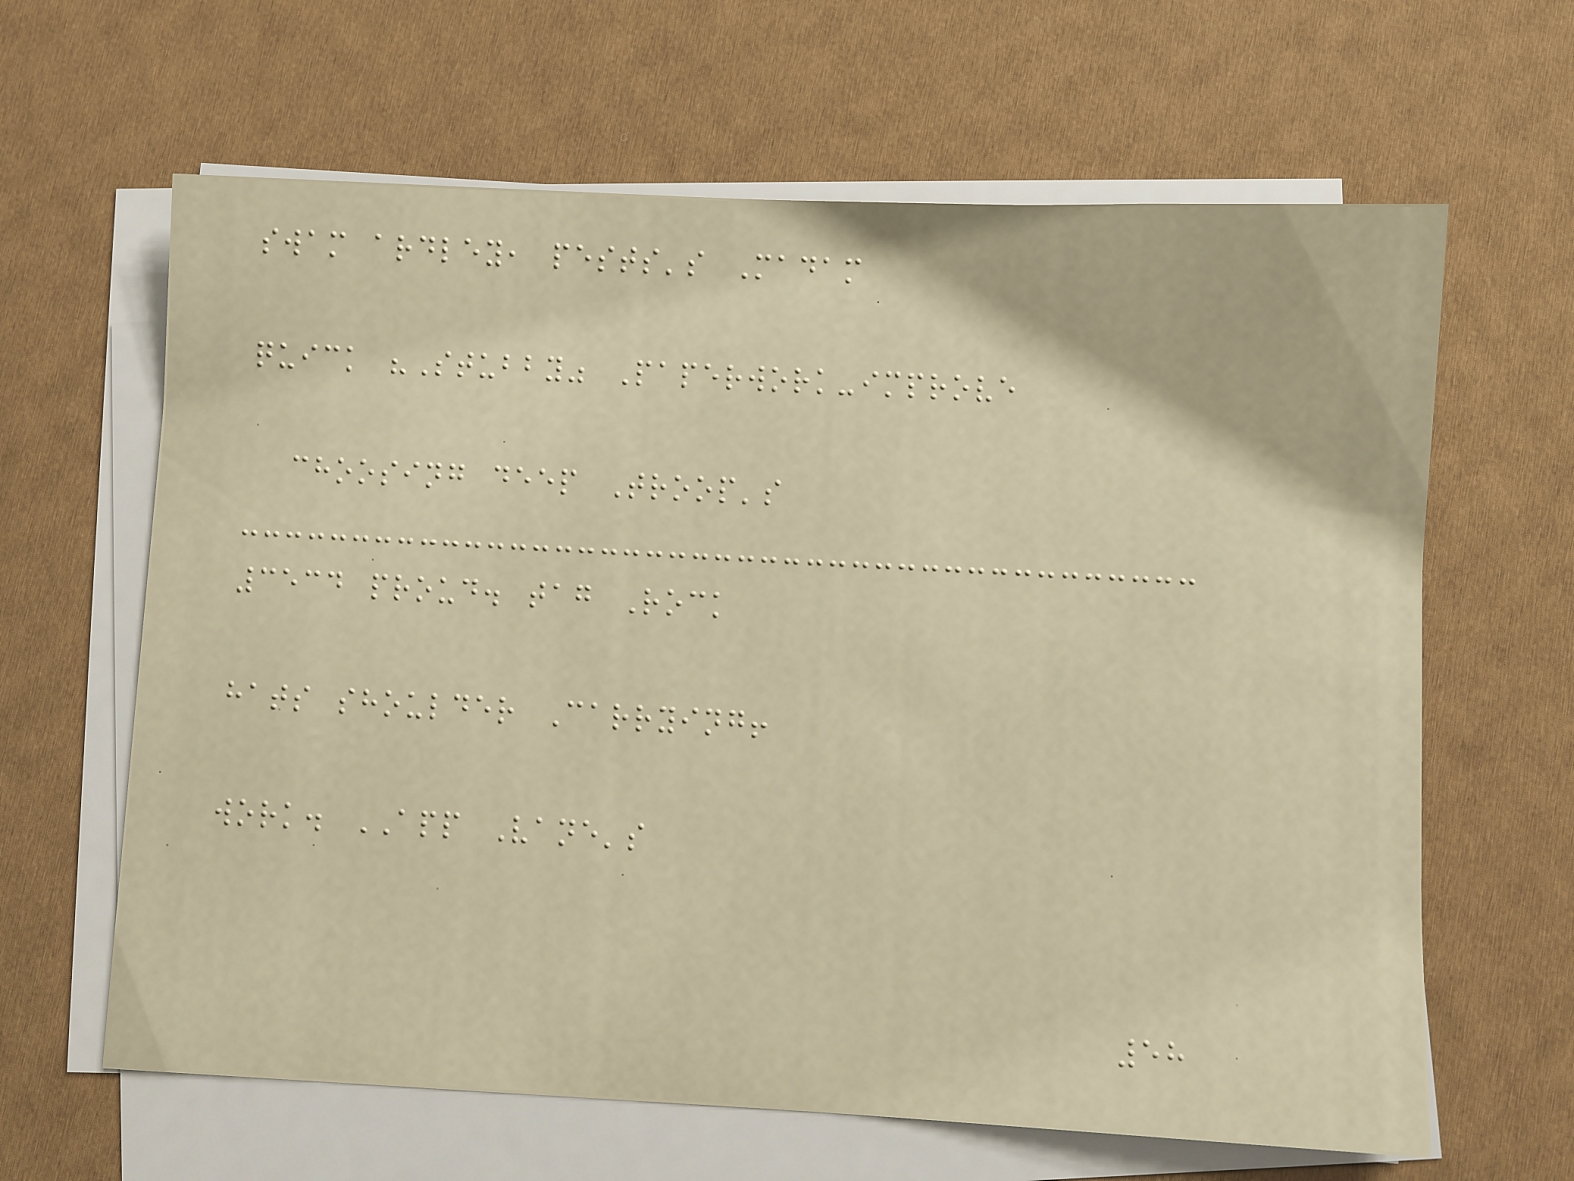swam ardley, pests's Madam
quick "Stubby" Paperwork-improve
choosing deep Troop's
3534 proud. tag Rock
hats shoulder Carrying!
work. APP Vane's
58
